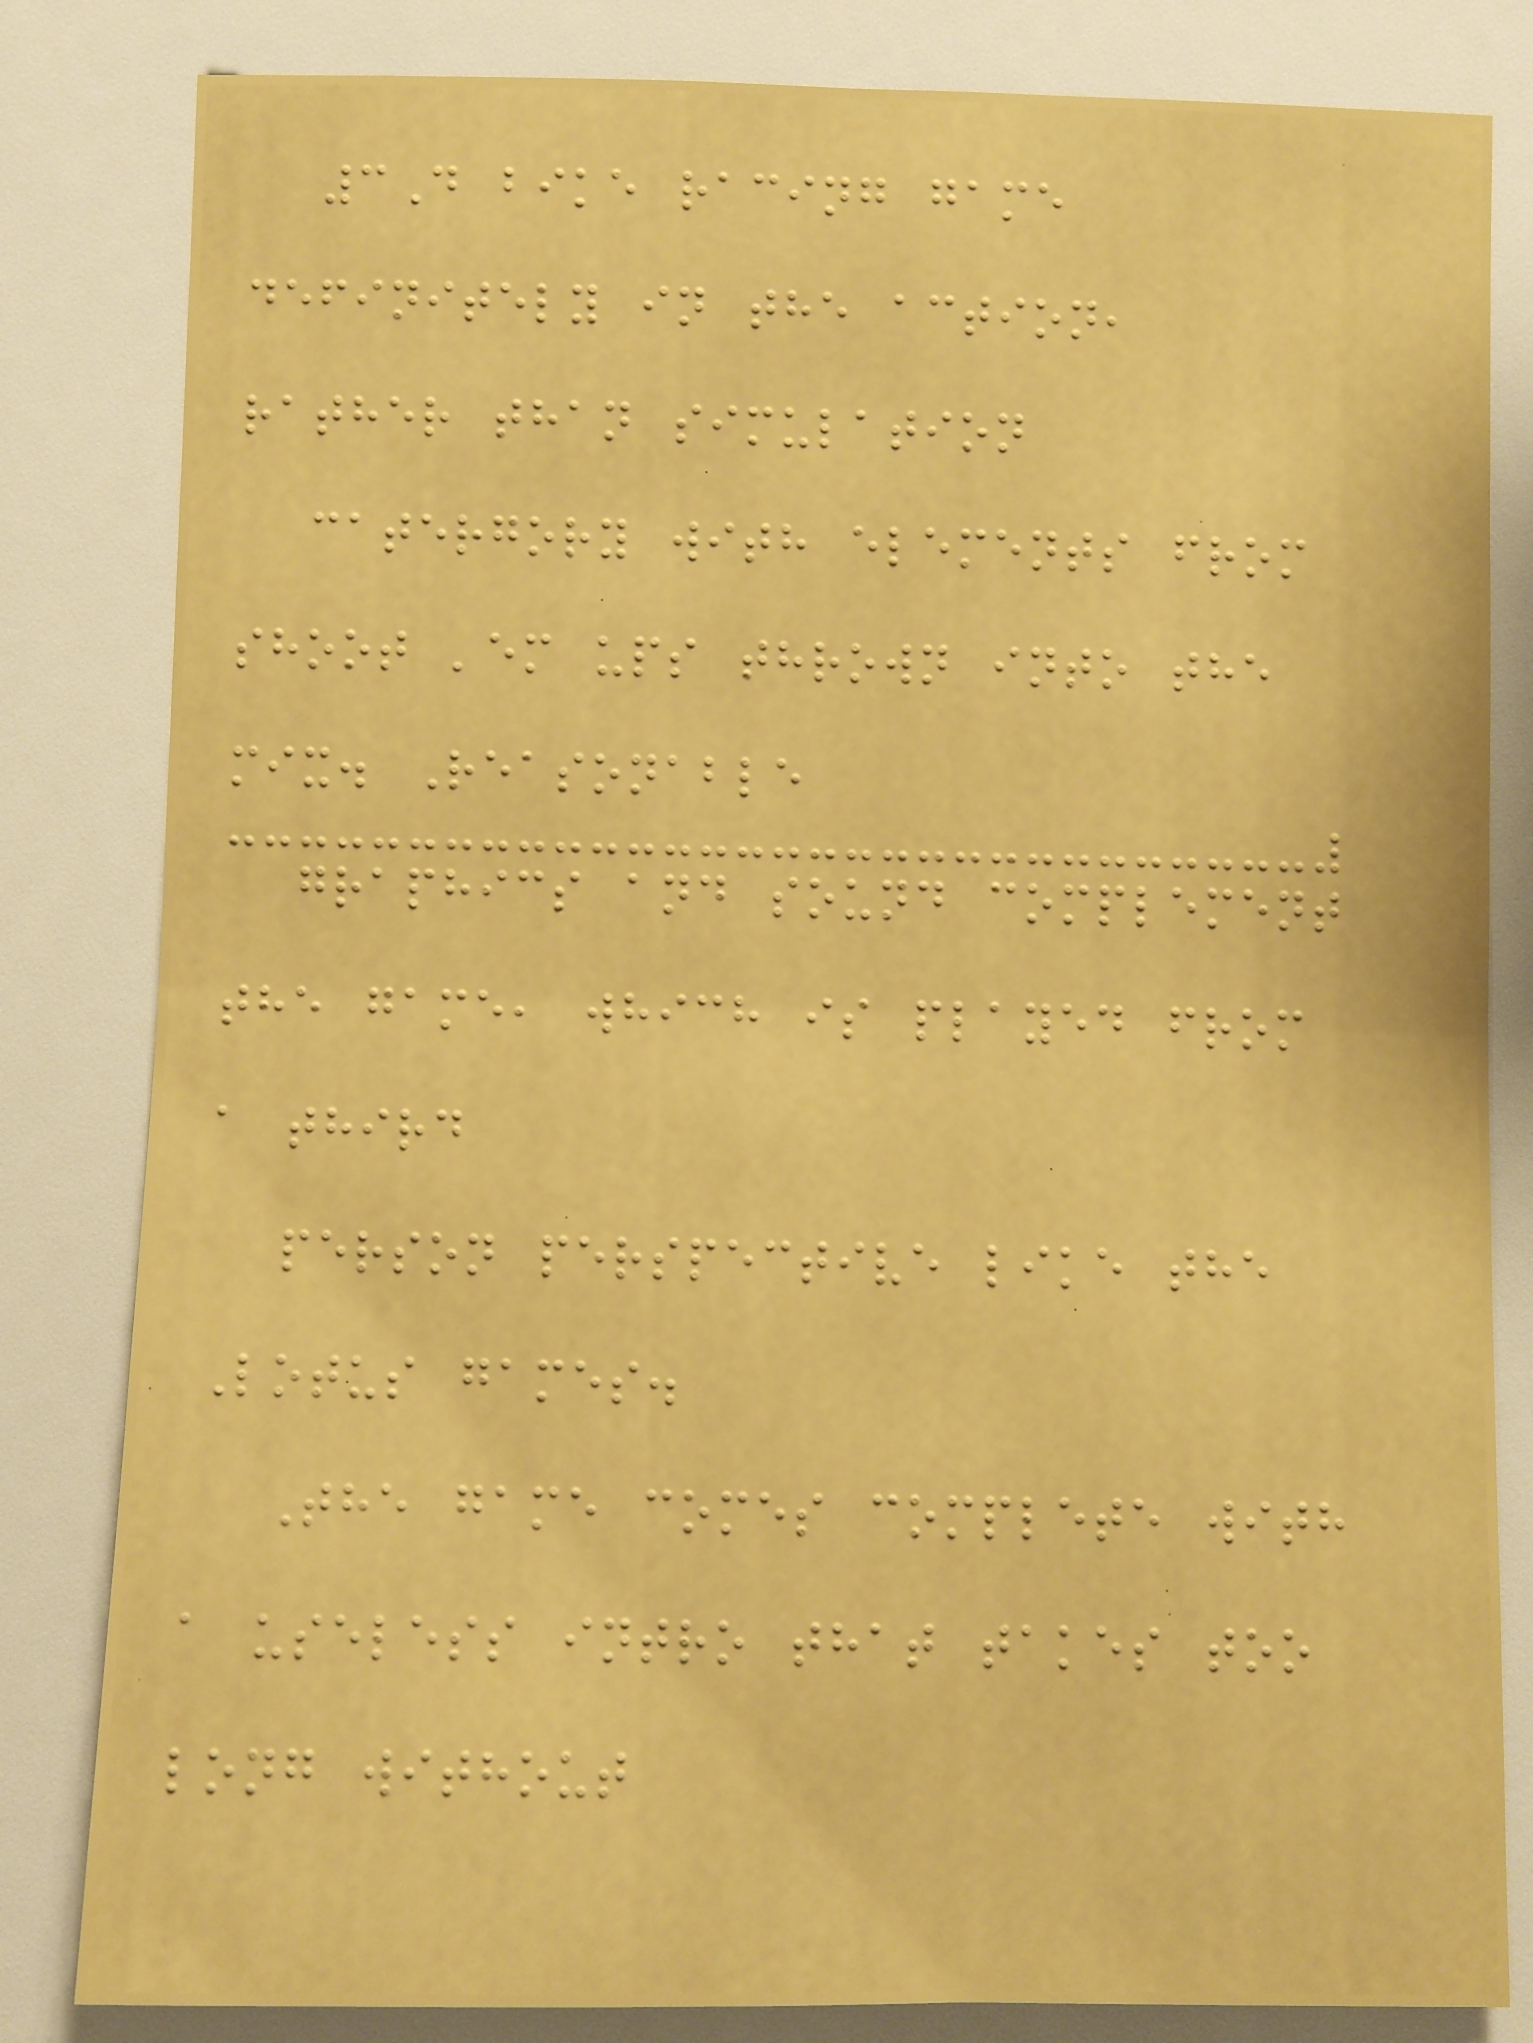3D bike racing game
definitely in the action,
rather than simulation
catergory with elements from
shoot 'em ups thrown into the
mix. Reasonable
graphics and sound complement
the game, which is played from
a third
person perspective like the
Lotus games.
The game comes complete with
a useless intro that takes too
long without
